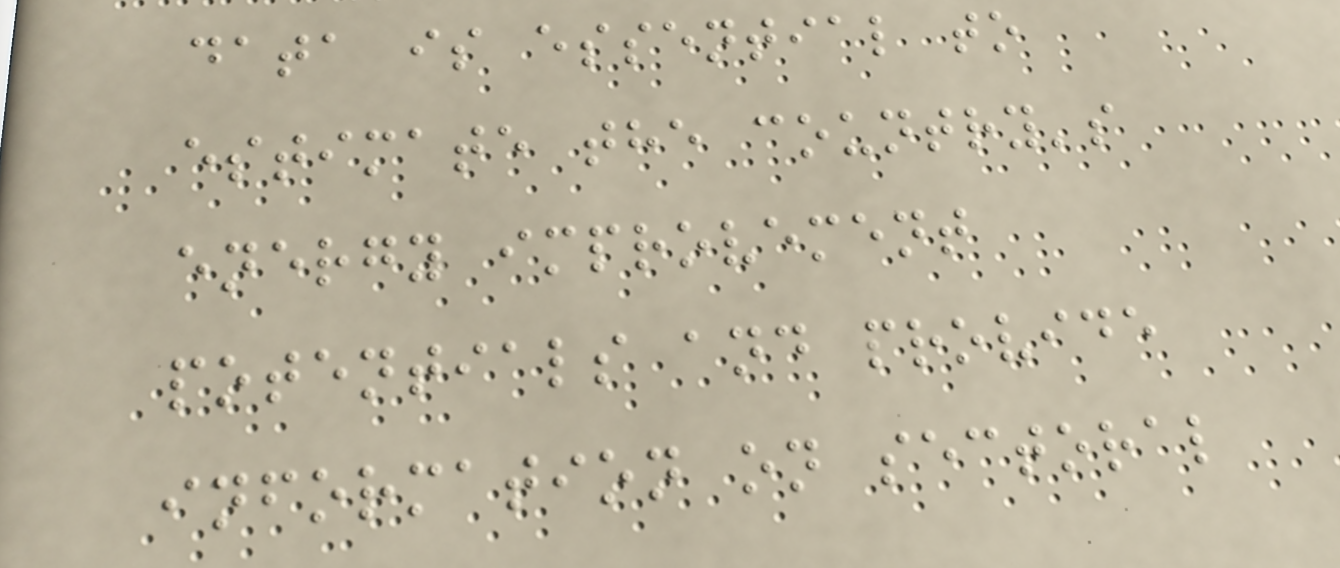data is essential to
estimate the country's
energy improvement
potentials and provide
information on sectoral
